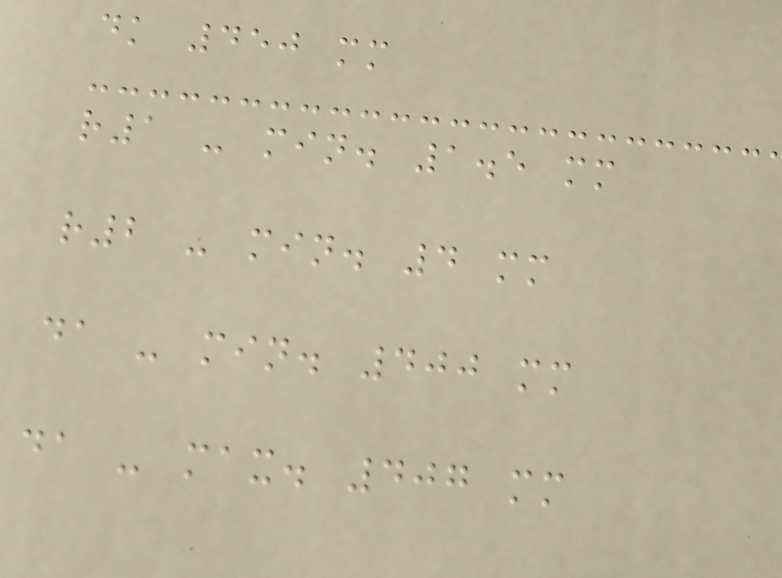dk 450 mm
r1 - min. 1.5 mm
r2 - min. 4 mm
da - min. 400 mm
da - max. 407 mm
